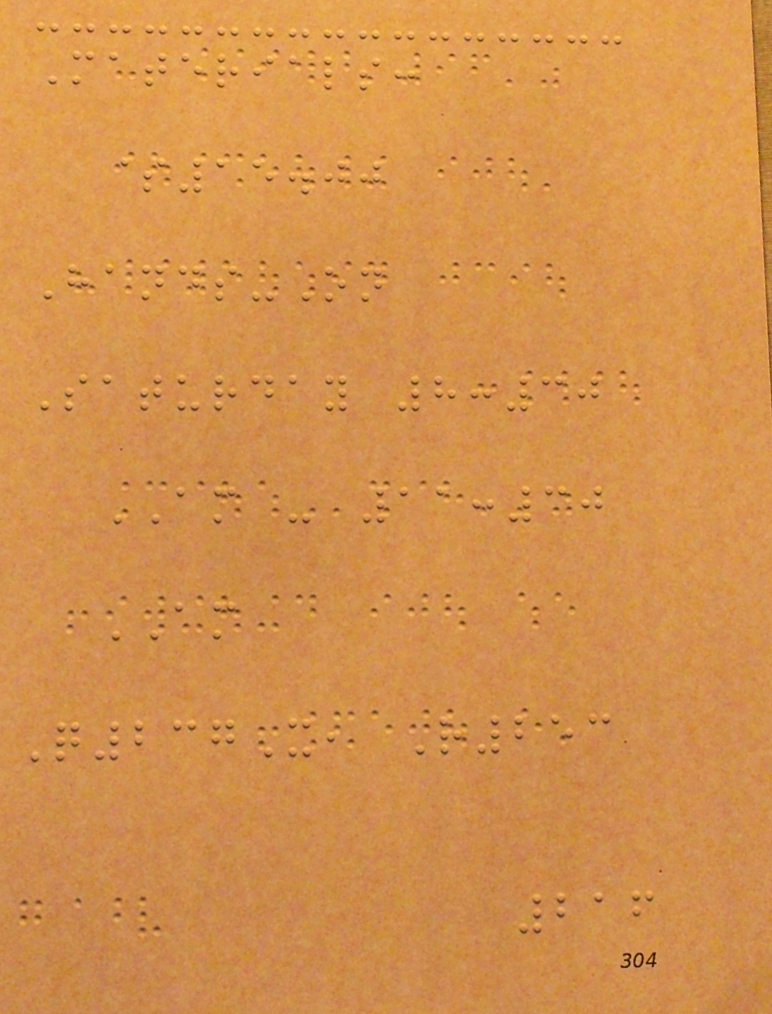Materials:
$15.00
Hands-On
Saturday 8:30
AM - 11:30
AM
Q237X, R253
216
